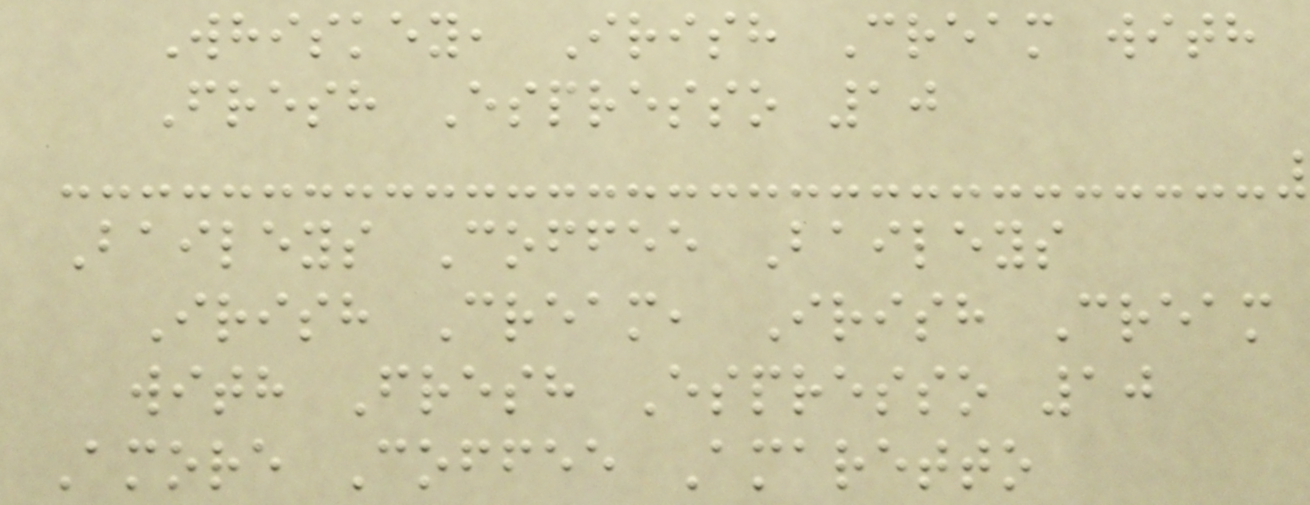Whiskey, Irish Cream with
Fresh Espresso 10
Baileys Coffee Baileys
Irish Cream, Irish Cream
with Fresh Espresso 10
Amore Coffee Amaretto
